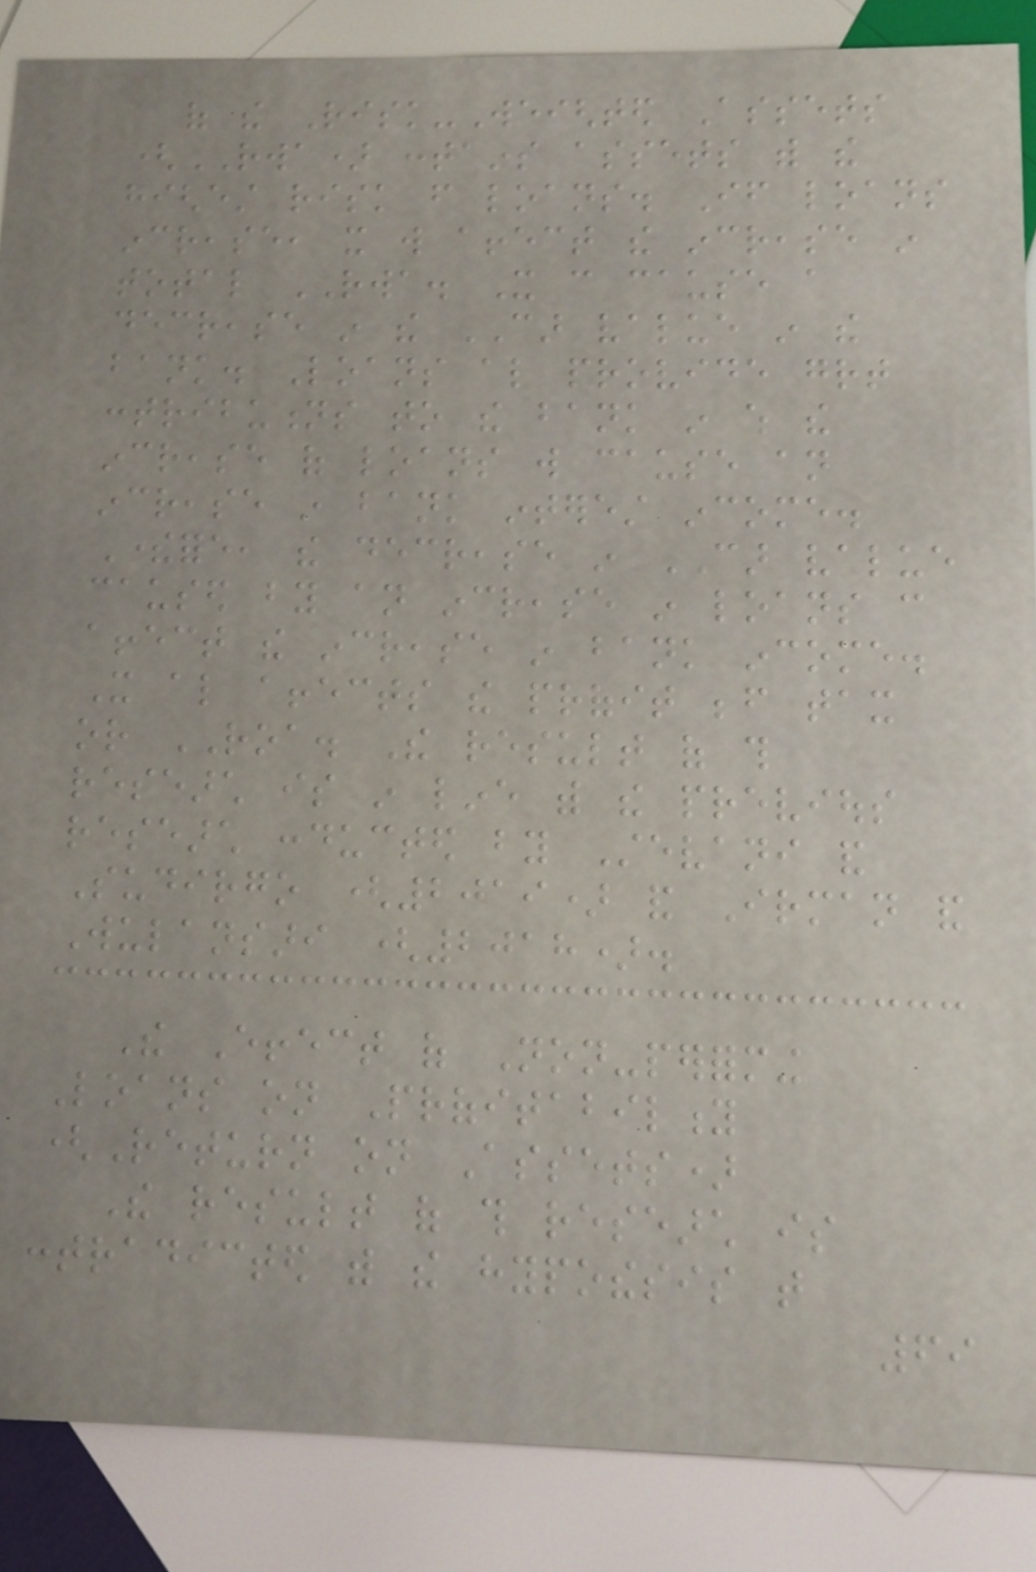of the Risk-Weighted Assets
(RWA) contains assets with the
highest risk from loans. If loans
increase, it will affect the increase in
total RWA. It can cause a
decrease in the CAR value in the
bank. Loans also provide great
contributions to the bank in which the
increase of loans will cause an
increase in bank interest income.
Therefore, the decrease in CAR value
caused by an increase in loans can
affect the increase in bank income.
It also affects the profit before tax
or ROA. The result of this
research is in line with the previous
research conducted by Stevani and
Sudirgo (2019) and Irman and
Wulansari (2018).
The Effect of Non-performing
Loans on Profitability
(Return on Assets)
The result of this research is
contradicted with the hypothesis that
69
